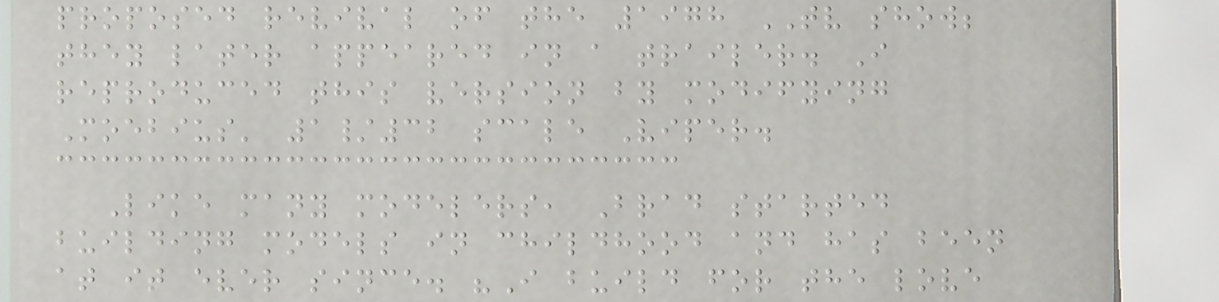proposed revival of the 1978 TV show;
they later appeared in a trailer. I
reproduced this version by modifying
Moebius' 1/32 scale Viper.
Like many modelers, Brad started
building models in childhood and has been
at it ever since. "I build for the love
